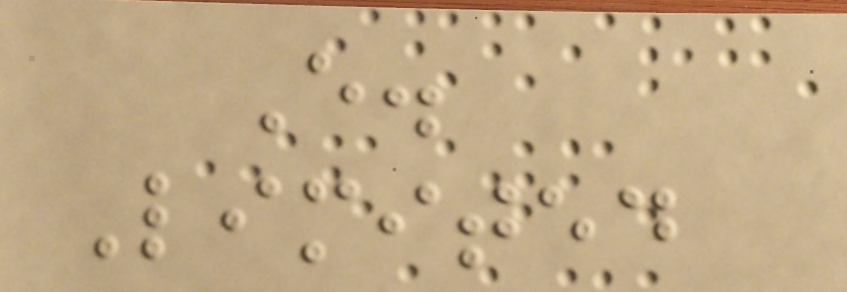E.
Limited
